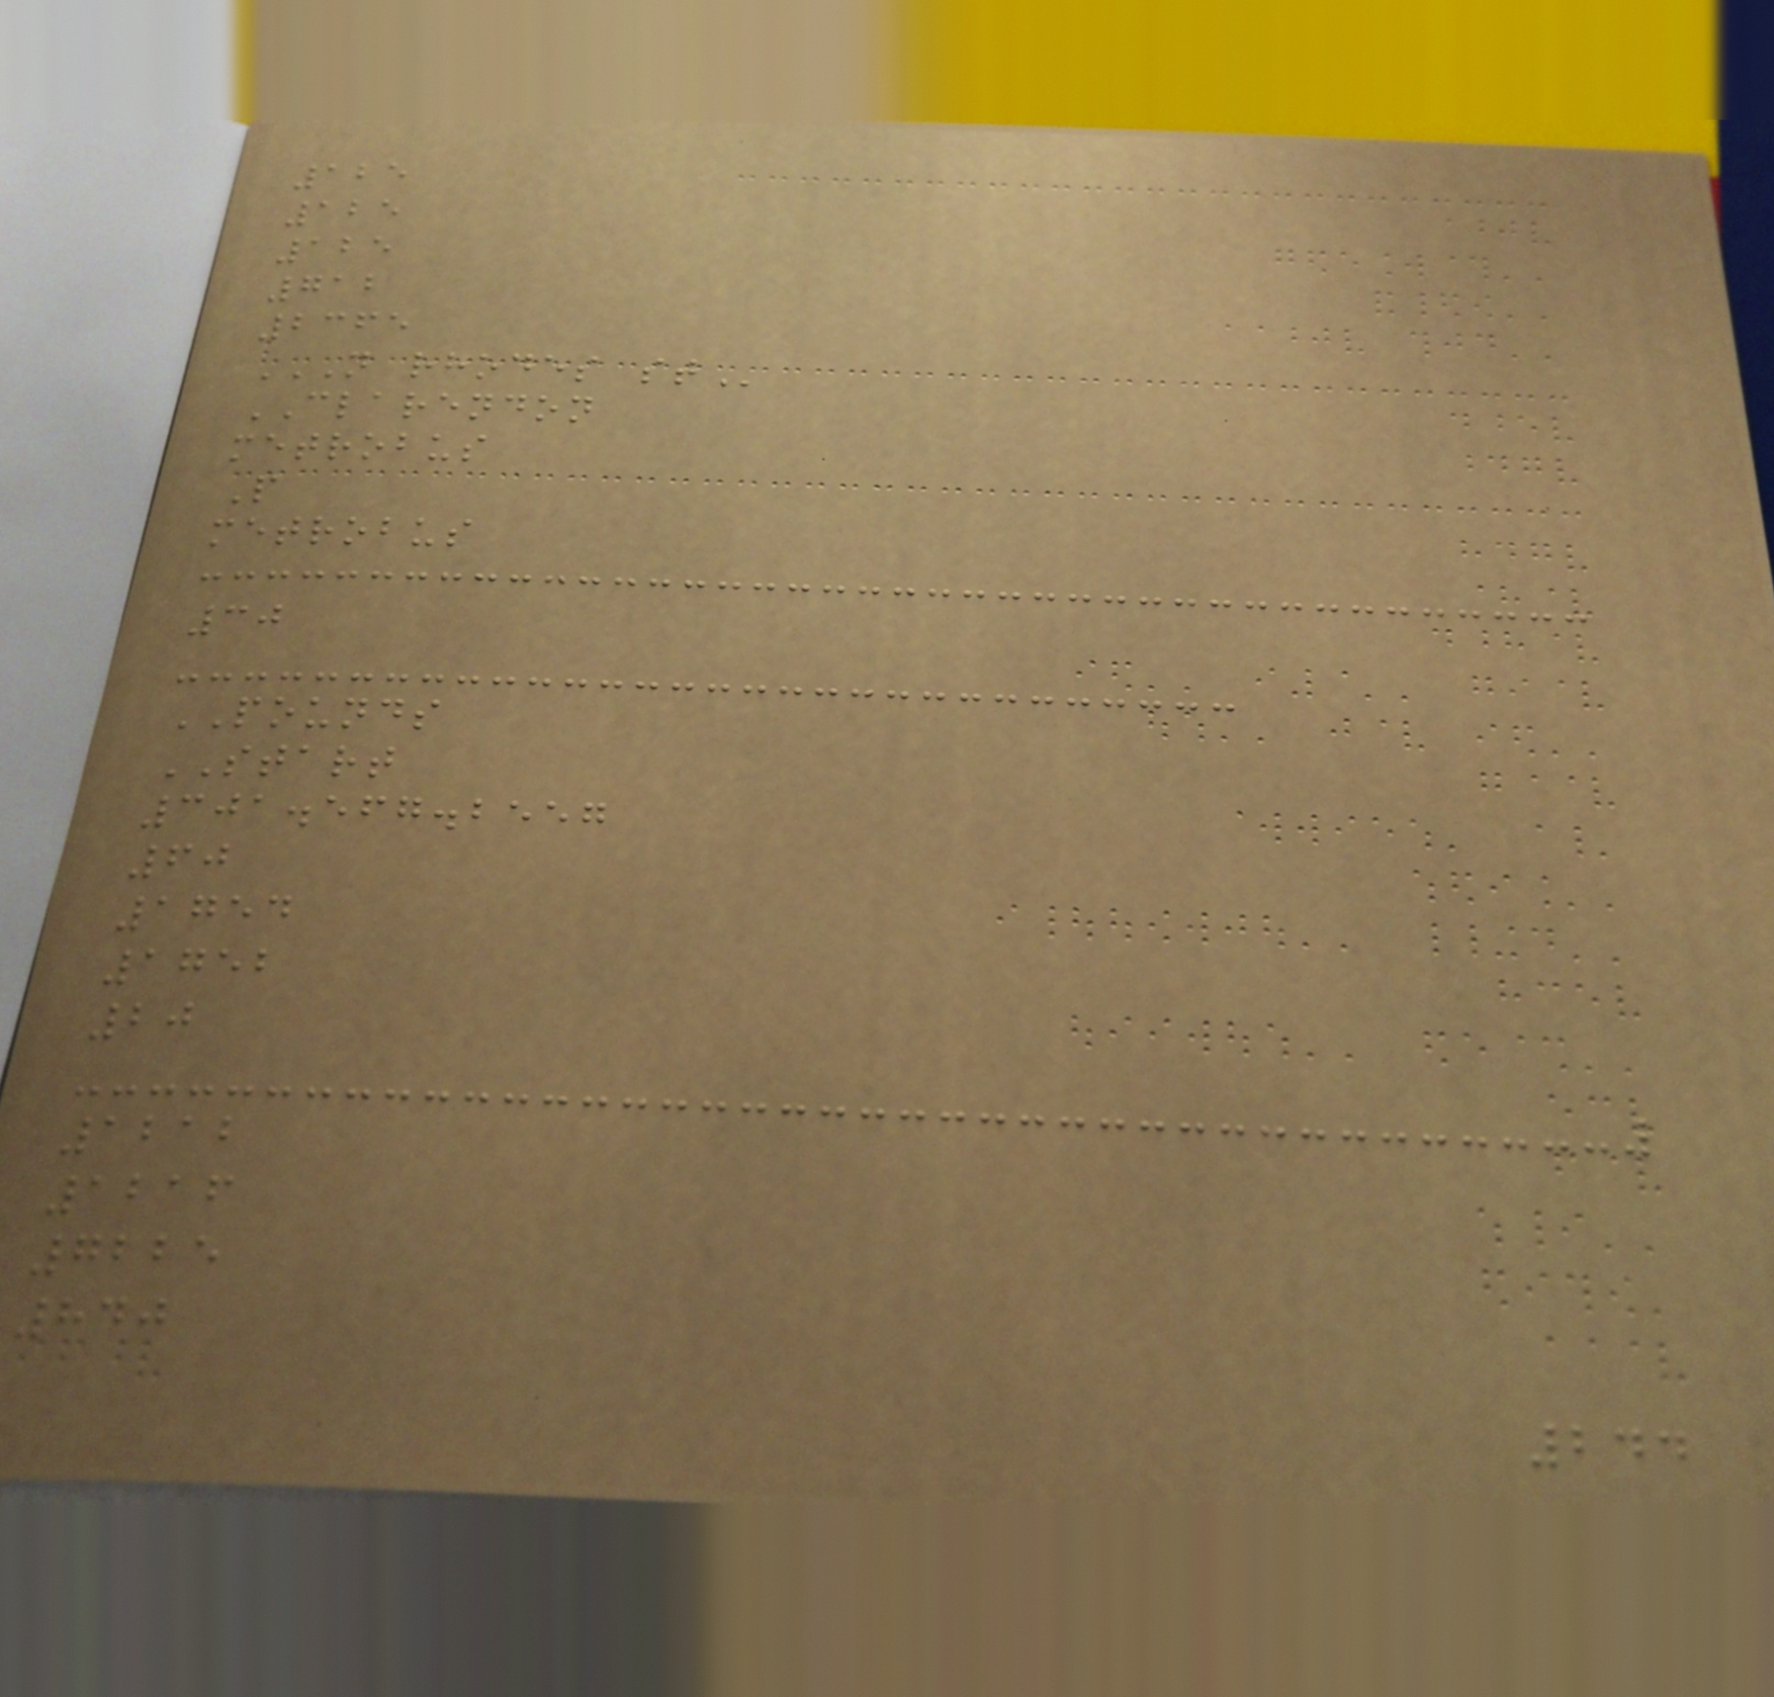125
125
125
712
2365
N RHODES ST
CLARENDON
metrobus
P
metrobus
30
POUNDS
START
301.567.2557
60
1754
1752
20
1212
1216
7225
840
244
